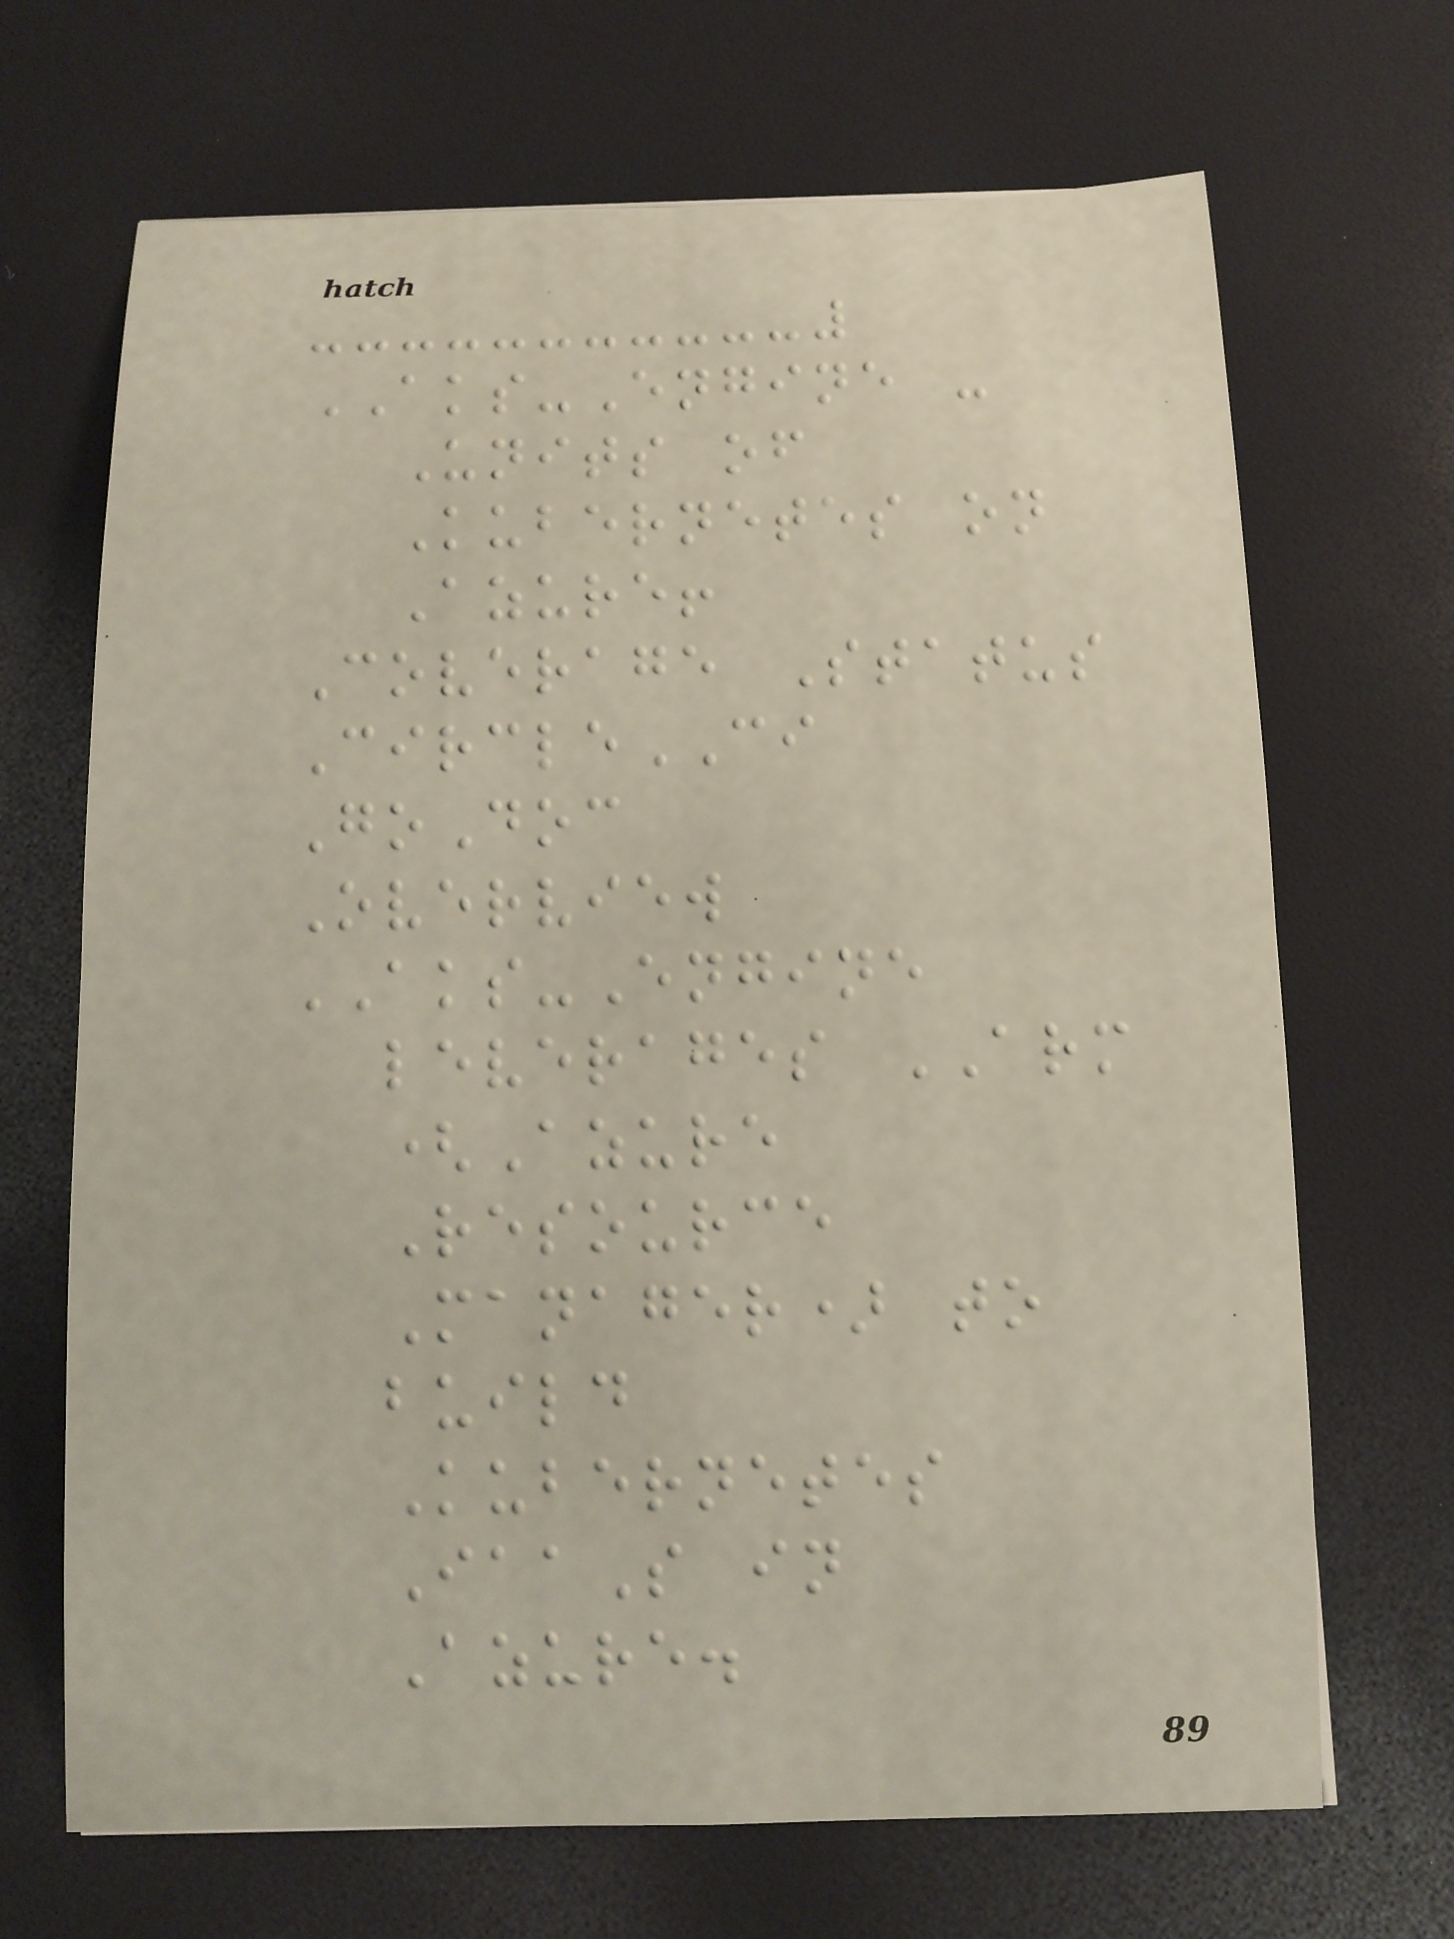AKS-Engine -
Units of
Kubernetes on
Azure!
Coverage Status
CircleCI
GoDoc
Overview
AKS-Engine
leverages ARM
(Azure
Resource
Manager) to
build
Kubernetes
IaaS in
Azure.
